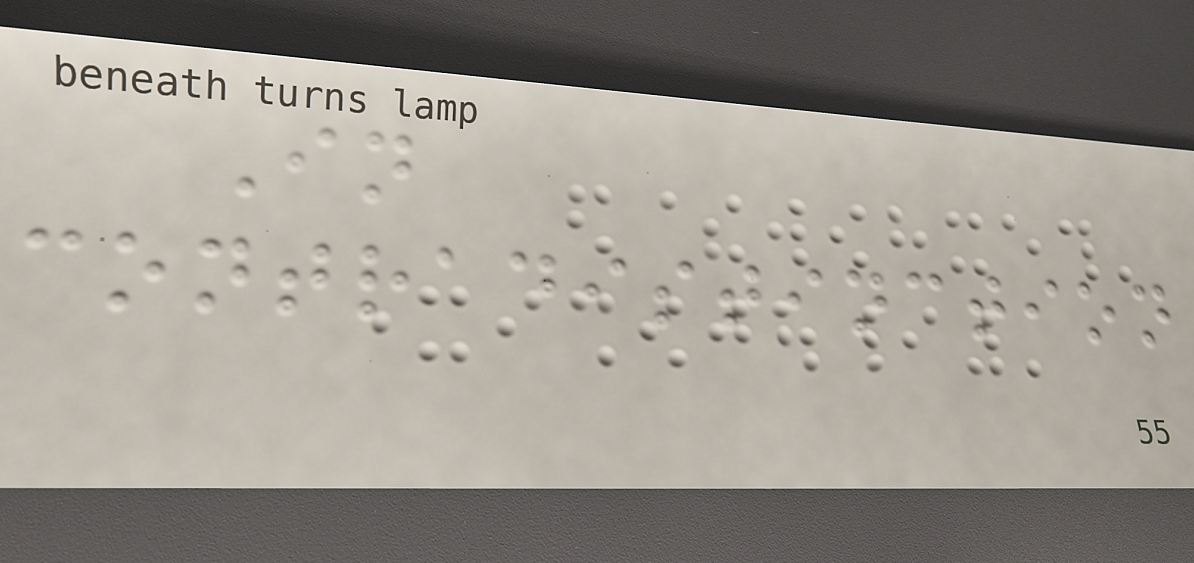In
contradistinction
